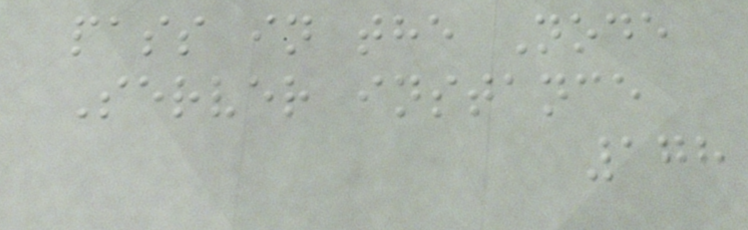pass in the Node
Server instance
178
